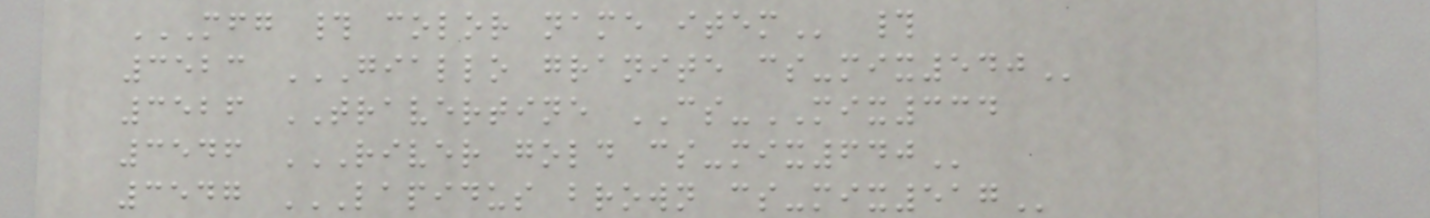MFG # COLOR NAME ITEM #
3523 GIALLO GRANITE CS-MIX540
3526 TRAVERTINE CS-MIX334
3546 RIVER GOLD CS-MIX640
3547 LAPIDUS BROWN CS-MIX517
